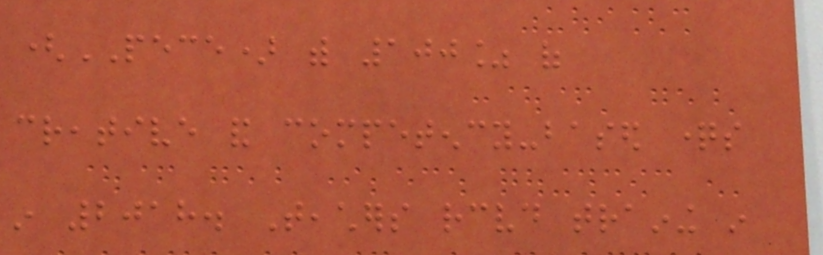(PECE) with 100% of
creative and competency-based questions
in 2018. Teachers received training in
